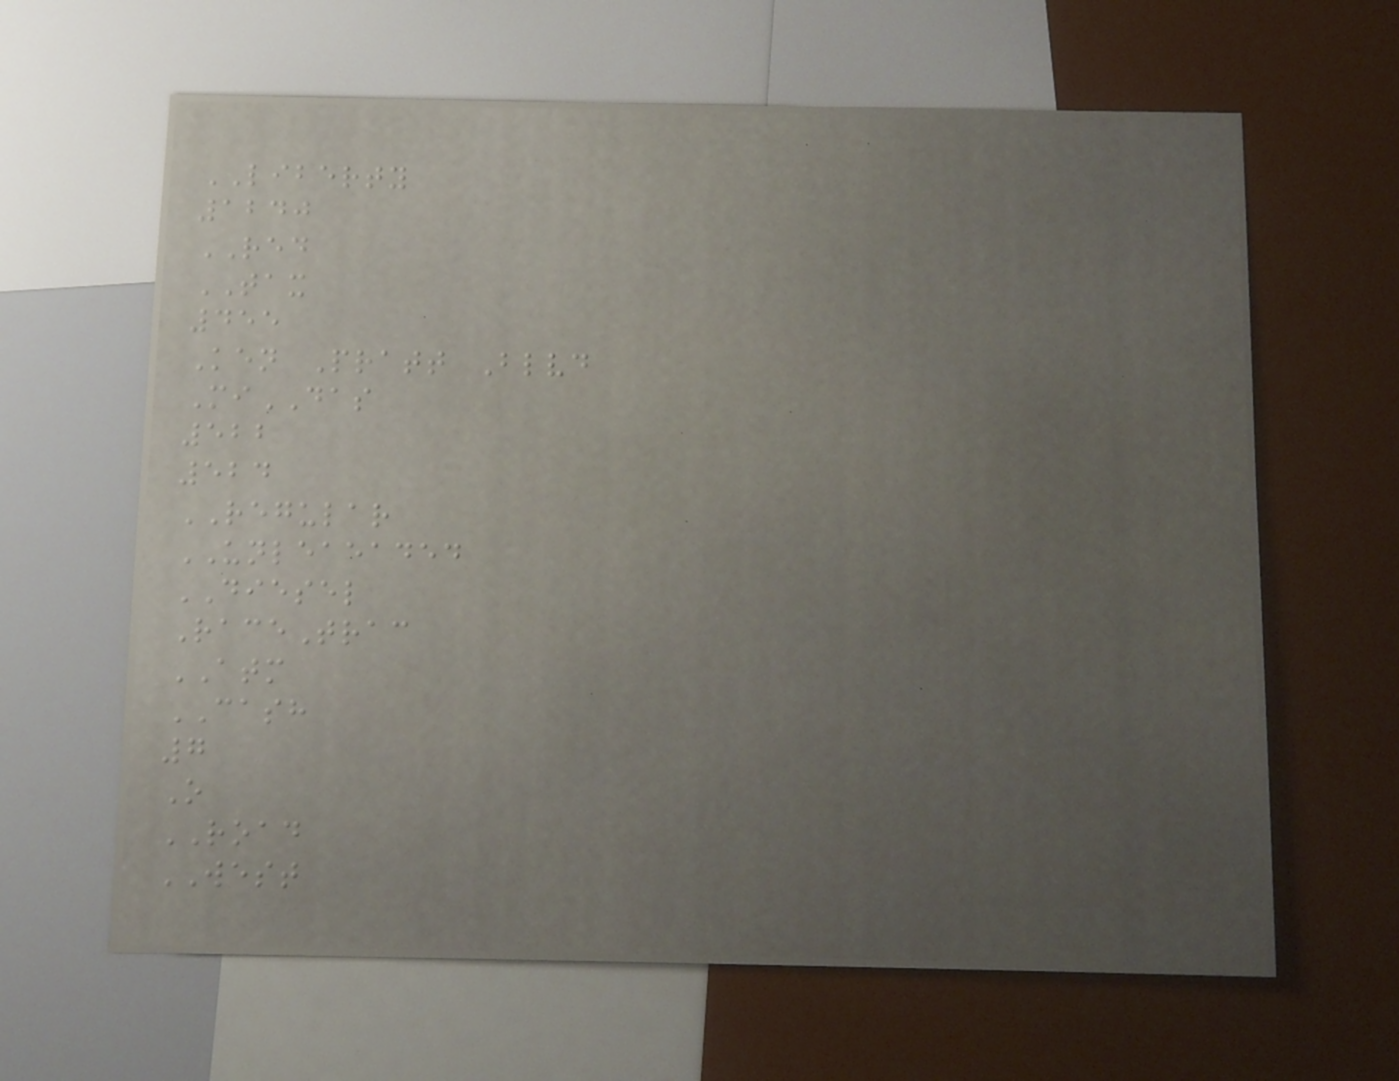LIBERTY
1240
RED
TAX
455
Ken Pratt Blvd
MiDAS
522
524
REGULAR
UNLEAEADED
DIESEL
RaceTrac
ATM
CASH
7
O
ROAD
WEST
